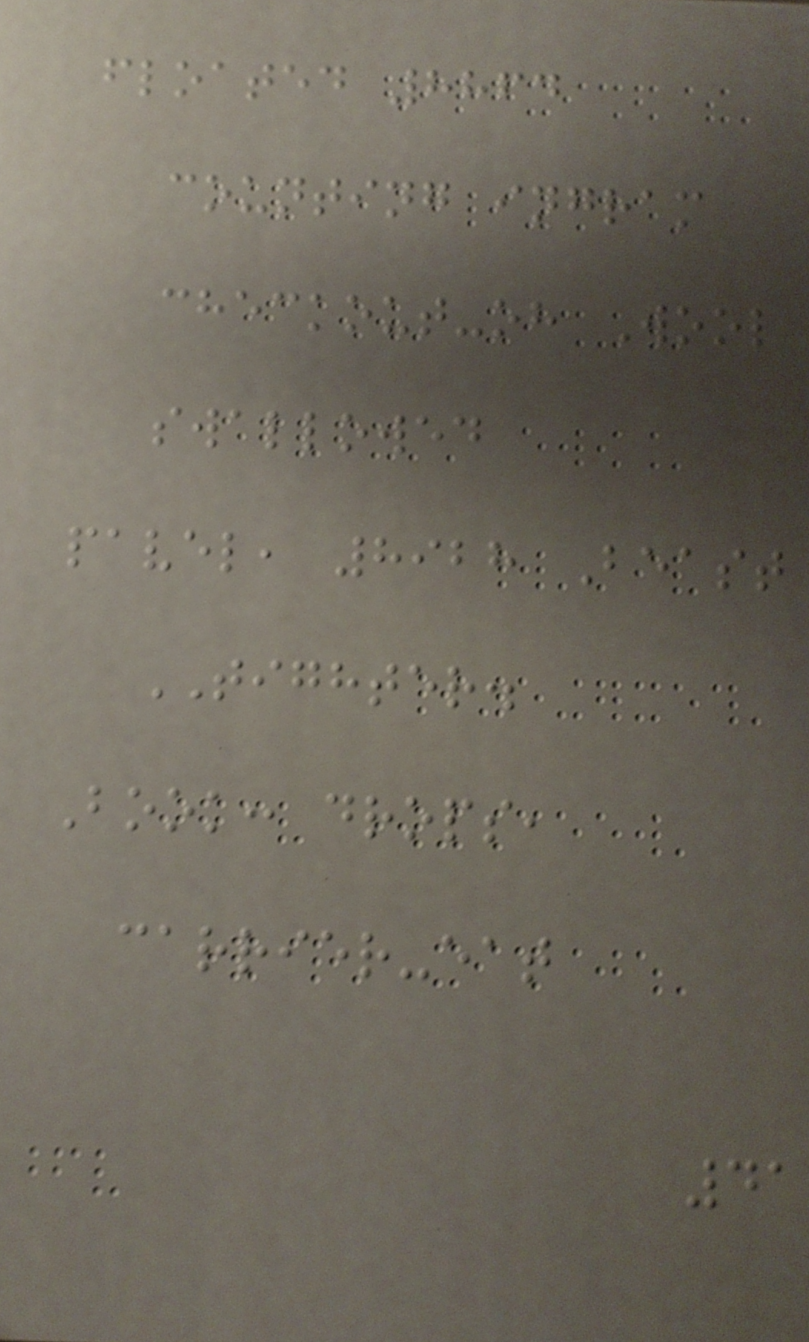floated 8864
counting ingram
checkout-oh Wool
swallowed
pavel, 8928 Beast
TIGHTER.
Book: drops,
carrier-eat
41
